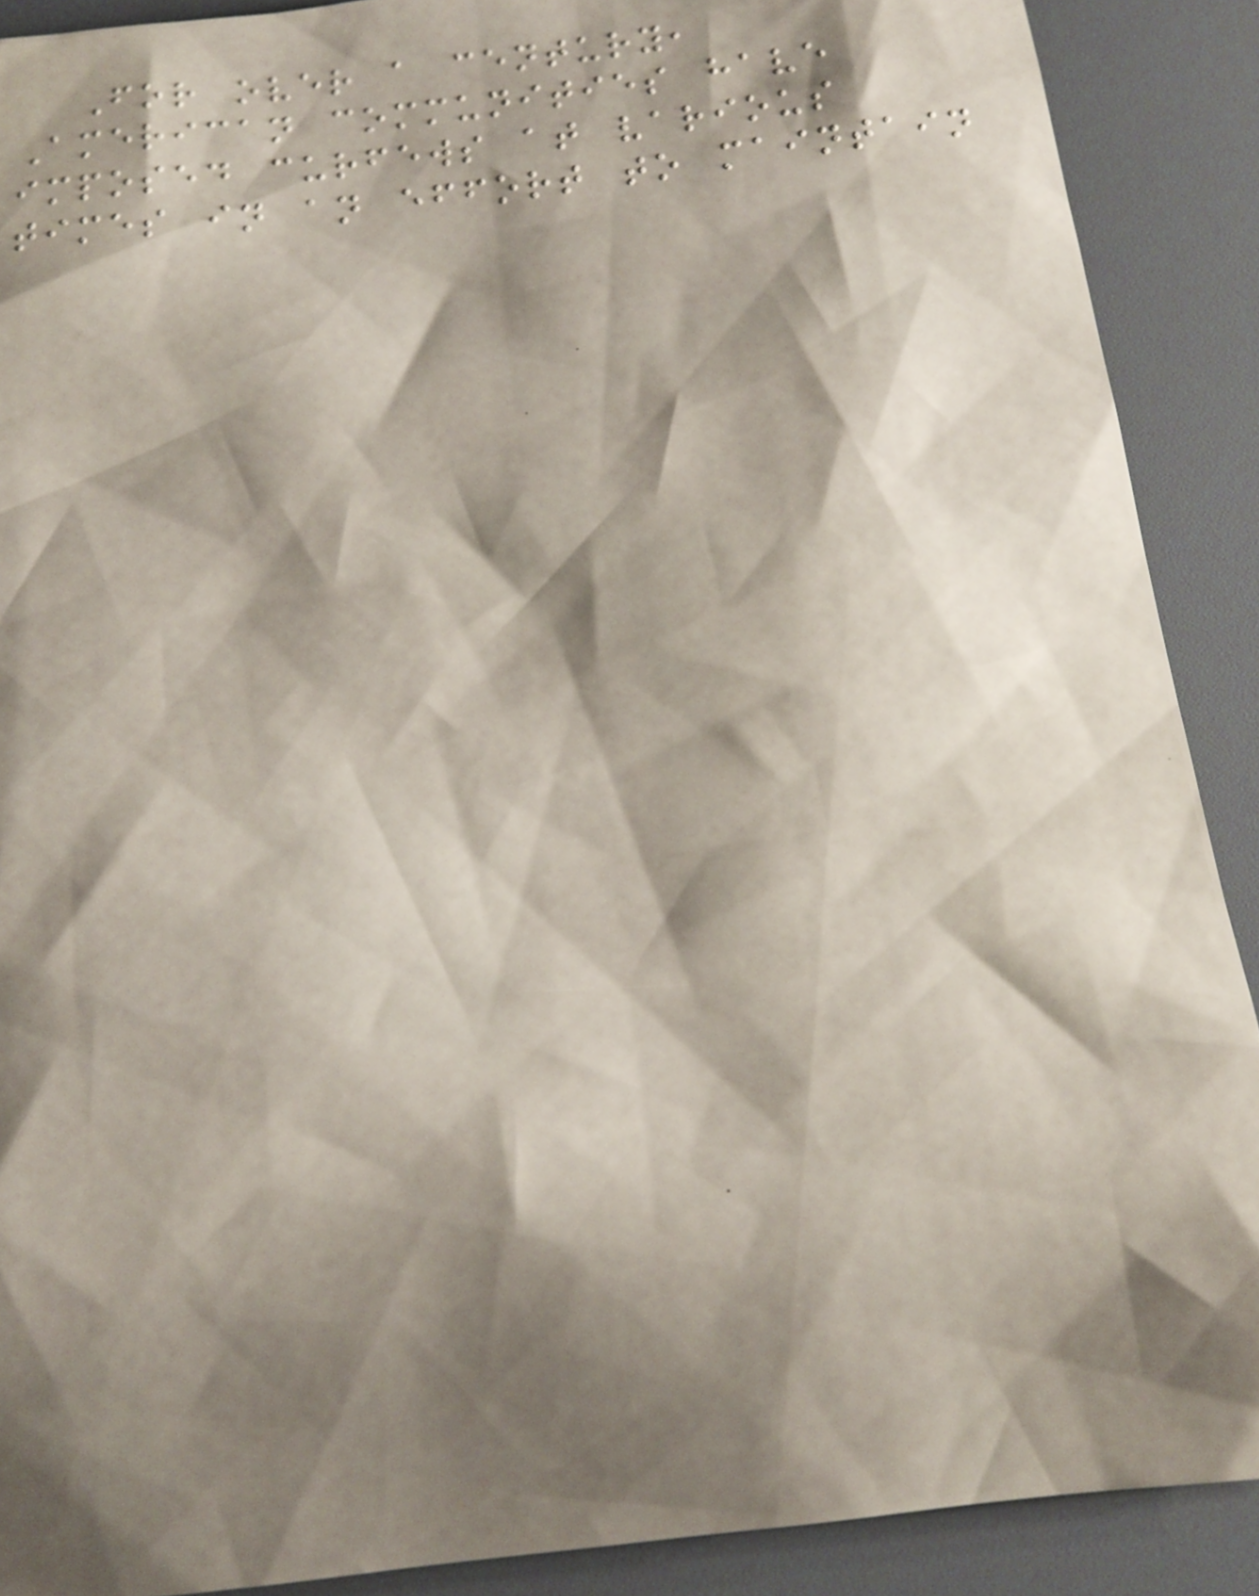For over a century,
American communities have
imposed curfews at various
times in an effort to maintain
